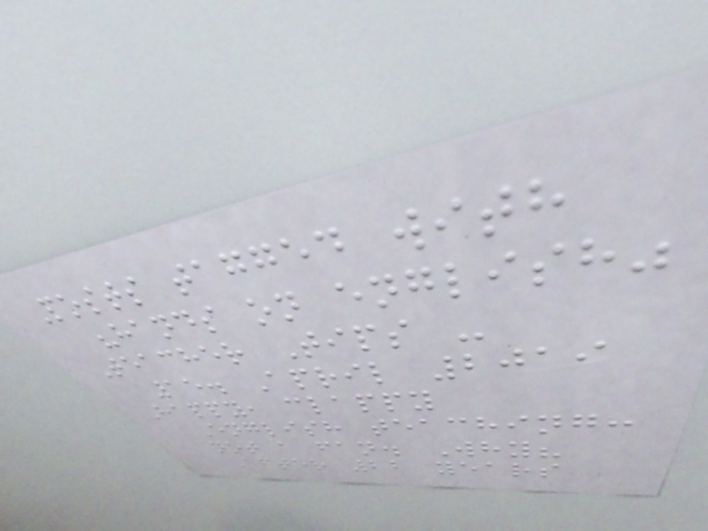Posts tagged with
"hands on english"
Teacher Tips -
15. April 2019
Happy, clappy
English teaching:
not a fan. Why?
After 22 years
